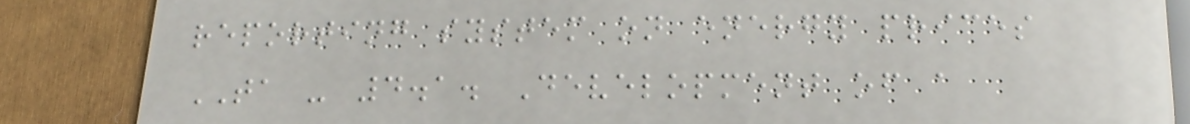reporting system on energy prices
TA - 4.1. Development of a
